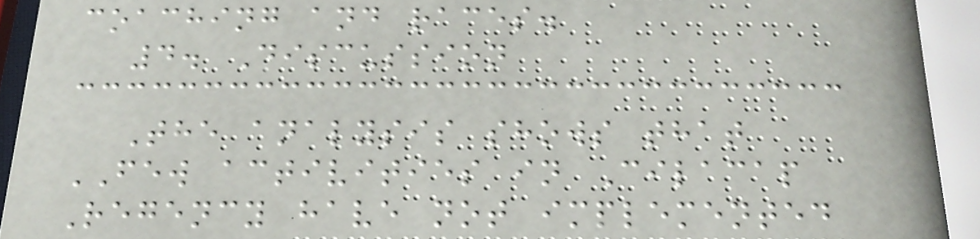coaching and races.
4. Discussion
The analysis shows that
FEW activities in Cilacap
Regency have not implemented
